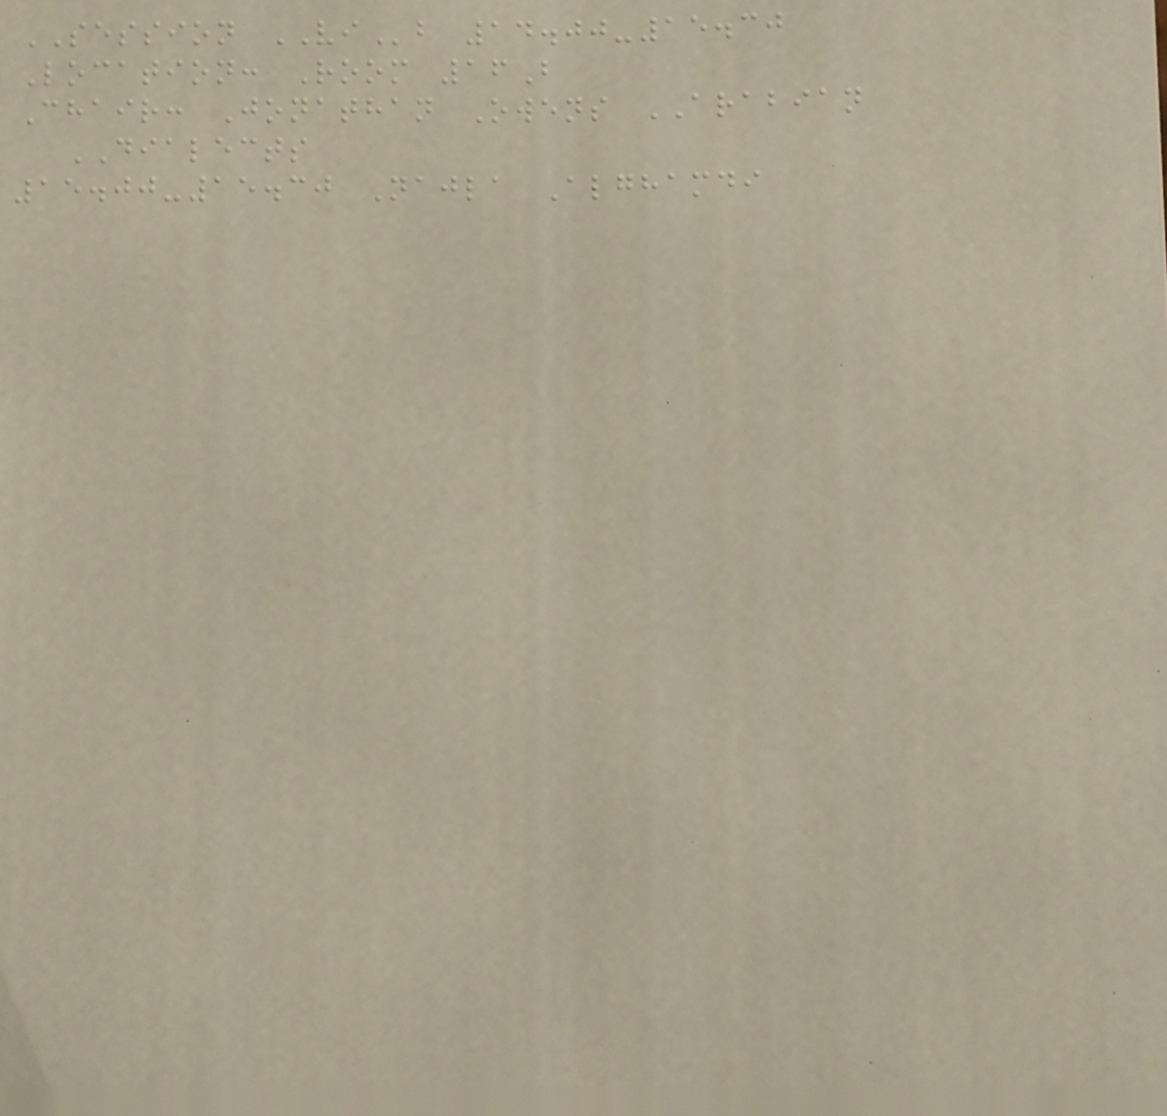SESSION VIb 14.00-15.30
Location: Room 16B
Chair: Jonathan Owens ARABIAN
DIALECTS
15.00-15.30 Najla Alghamdi
